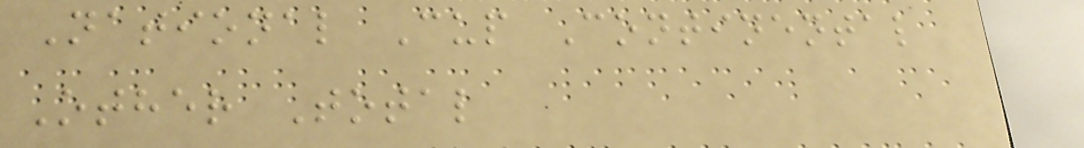National Cup Continental
Other Total
